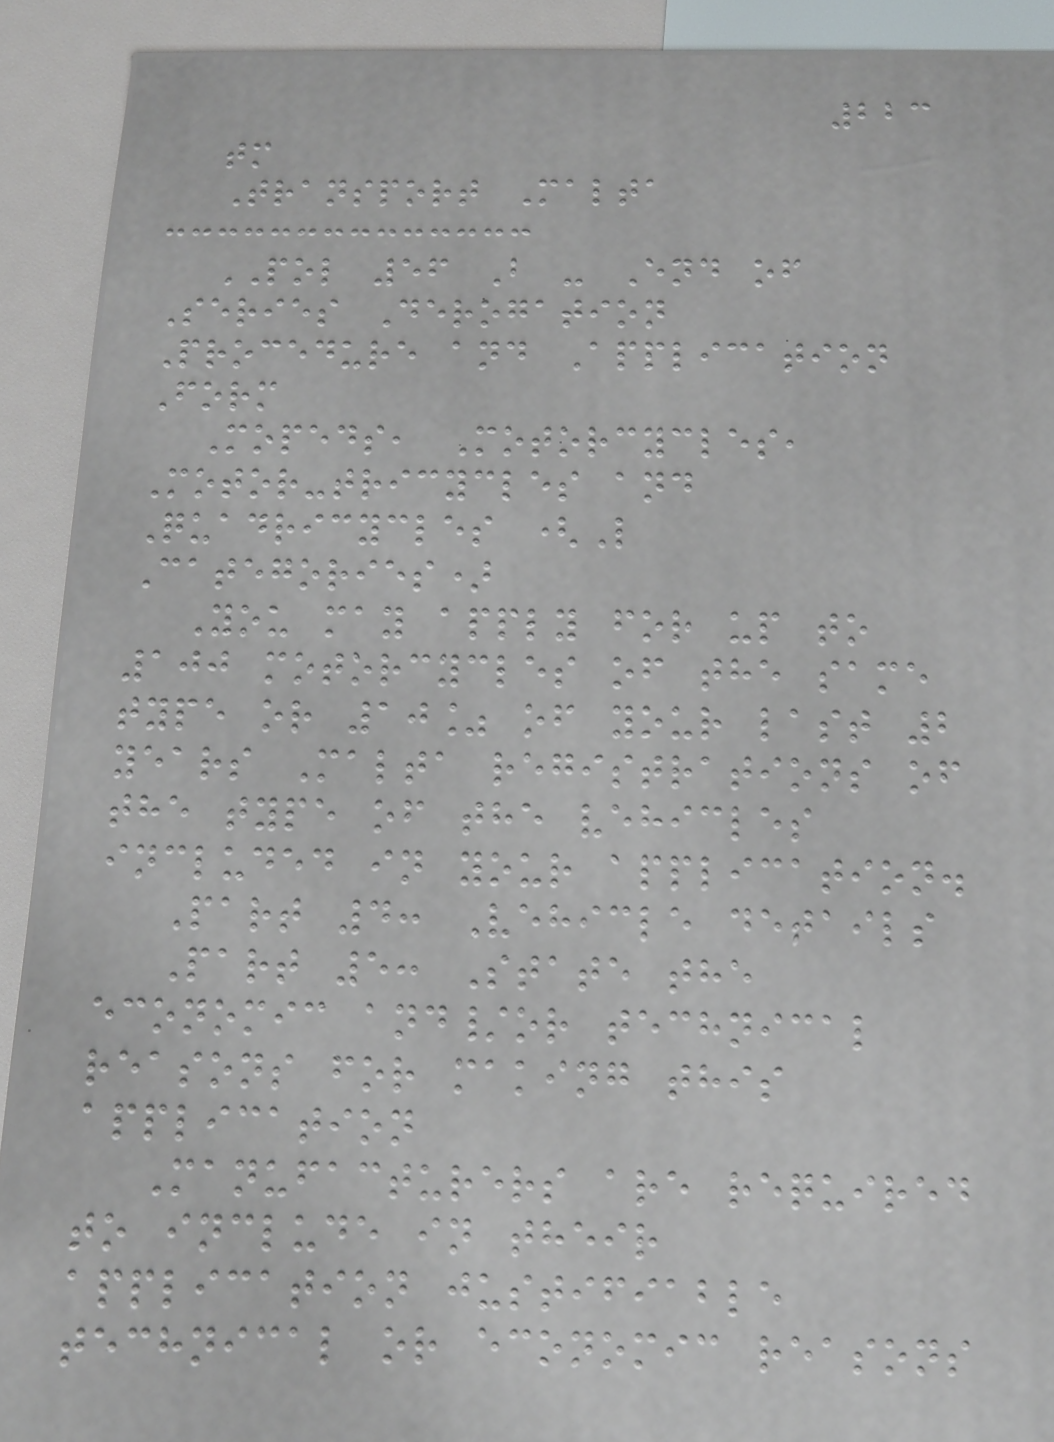223
tm
Transport Malta
POL 56 B - End of
Series Derogation
Procedure and Application
Form
Mopeds, Motorcycles,
Motor-tricycles and
Quadricycles (L
Categories)
You may apply for up to
100 motorcycles of the same
type or 10% of your last 2
years Malta registrations of
the type of the vehicles
included in your application.
Part 4: Vehicle details
Part 5: State the
economic and/or technical
reasons for making this
application
Manufacturers are required
to include in their
application justifiable
technical or economic reasons
